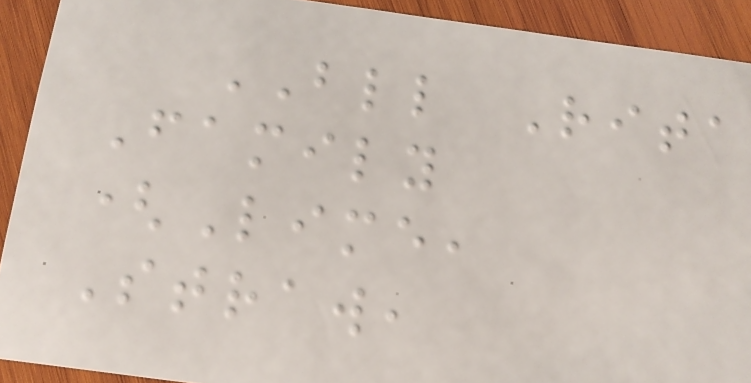BLL Rita
Family
(Lime,
Straw,
